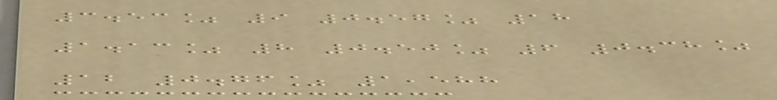3.53% 9 0.57% 18
1.13% 8 0.50% 6 0.38%
12 0.76% 1,588
